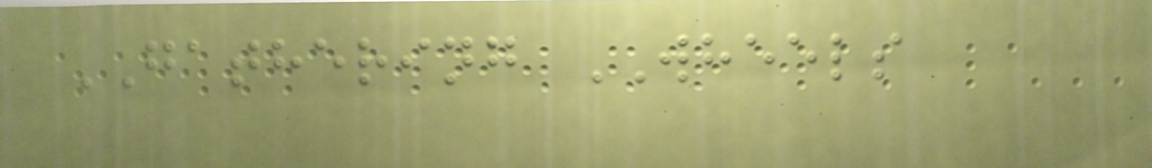GATHERING WHEELS
